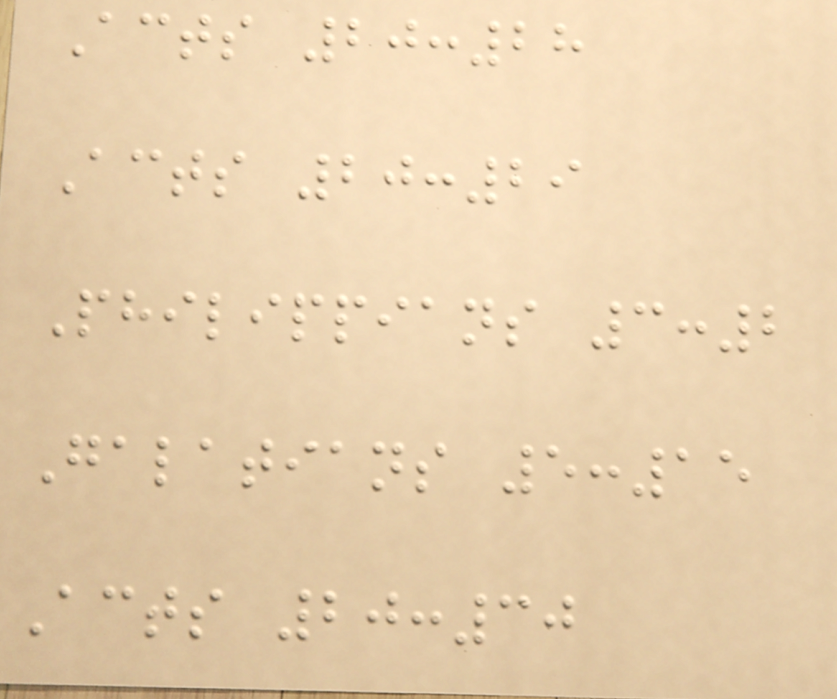Acts 20:28
Acts 20:29
Philippians 3:2
Galatians 5:15
Acts 20:30
